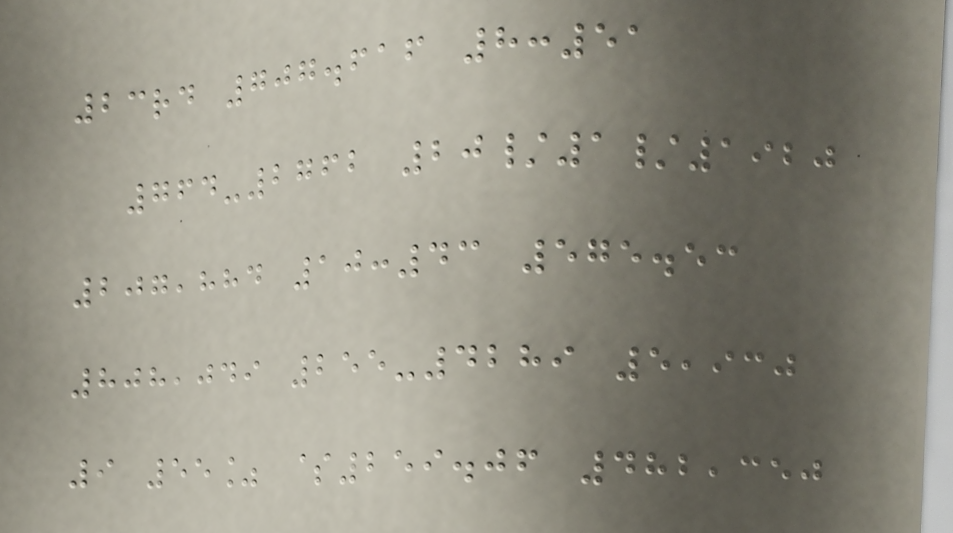23rd 707.616 8:51
764-2762 20/1/1920
207,884 10:43 575.53
808,049 255-4289 5,930
9 55% $259.06 482,350
